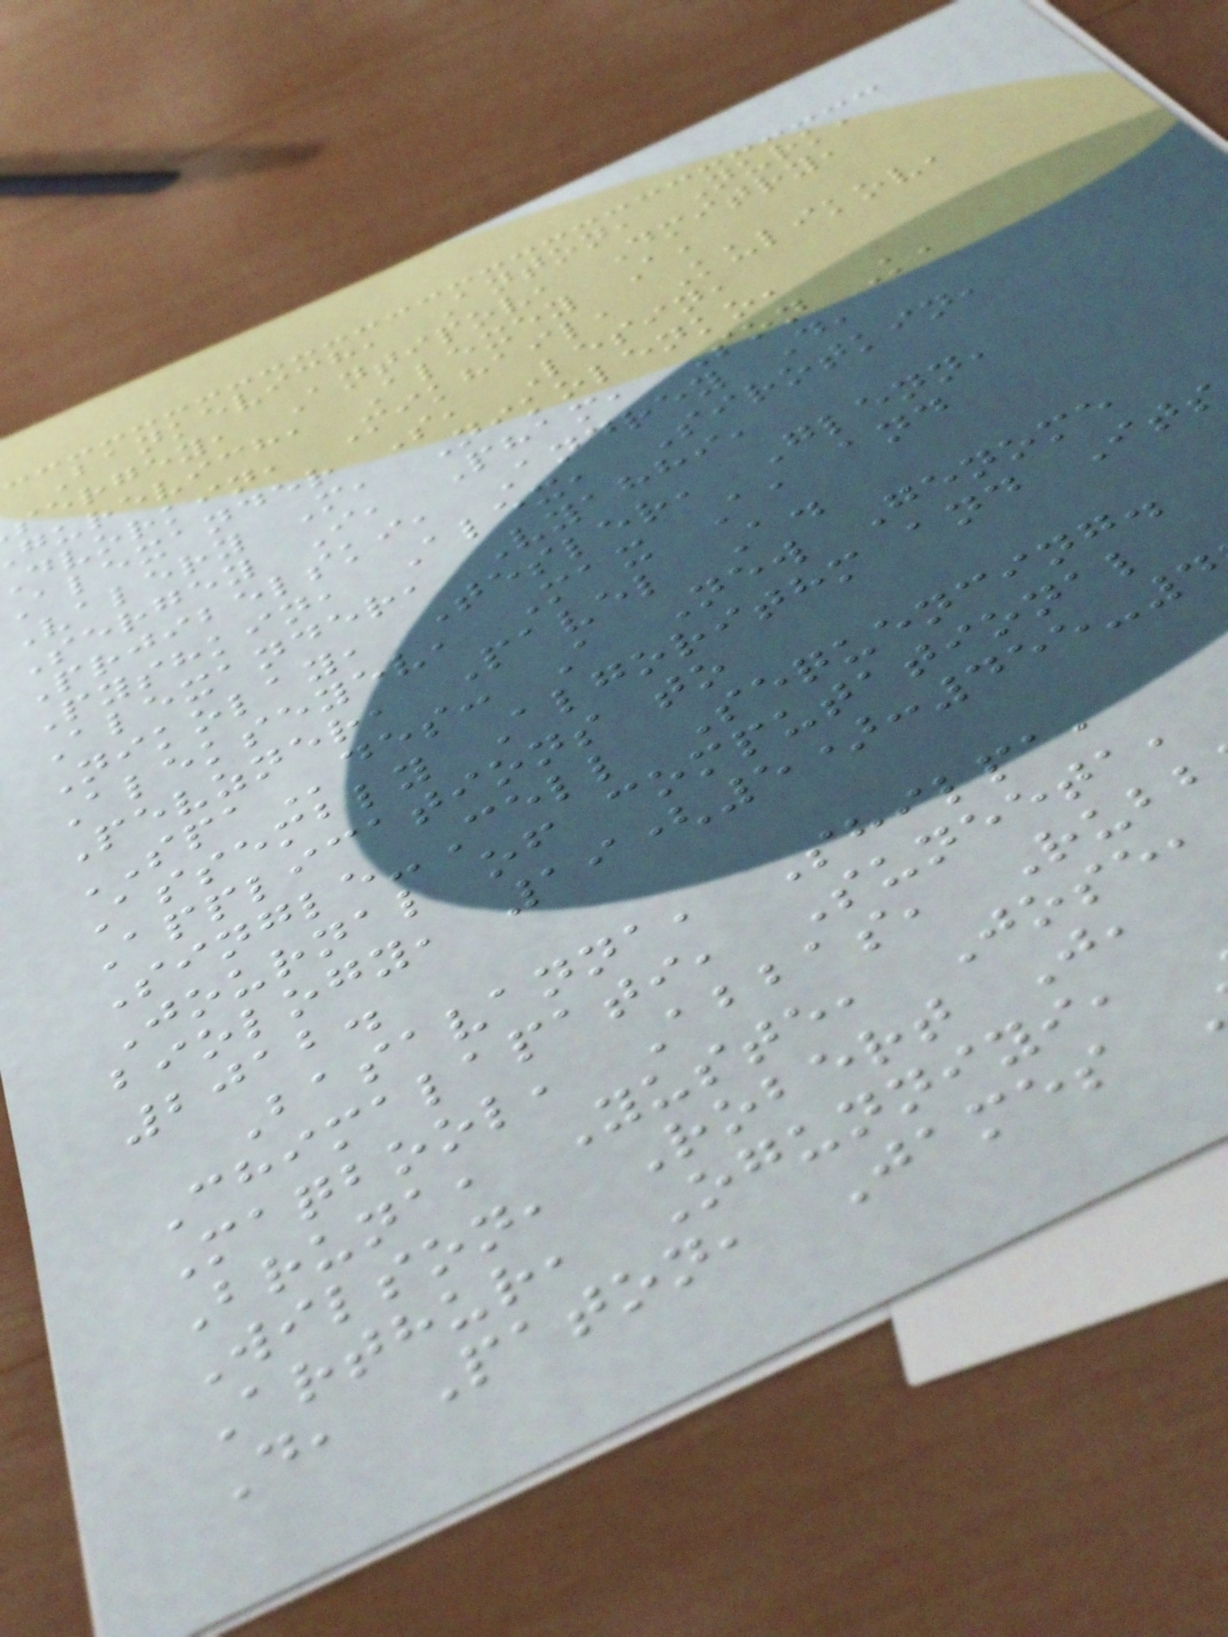Bankevich, Anton, Nurk,
sergey, Antipov, Dmitry,
gurevich, Alexey A,
dvorkin, Mikhail, Kulikov,
alexander S, Lesin,
Valery M, Nikolenko,
Sergey I, Pham, Son K,
Prjibelski, Andrey D,
Pyshkin, Alex, Sirotkin,
Alexander, Vyahhi,
Nikolay, Tesler, Glenn,
Alekseyev, Max A, and
Pevzner, Pavel A.
SPAdes: A New Genome
Assembly Algorithm and Its
Applications to
Single-Cell Sequencing.
Journal of computational
biology, 19(5):455-4
2012.
Basavanna, Shilpa,
Chimalapati, Suneeta,
Maqbool, Abbas, Rubb
Bruna, Yuste, Jose,
Wilson, Robert J,
Arthur, Ogunniyi,
D, Paton, James
